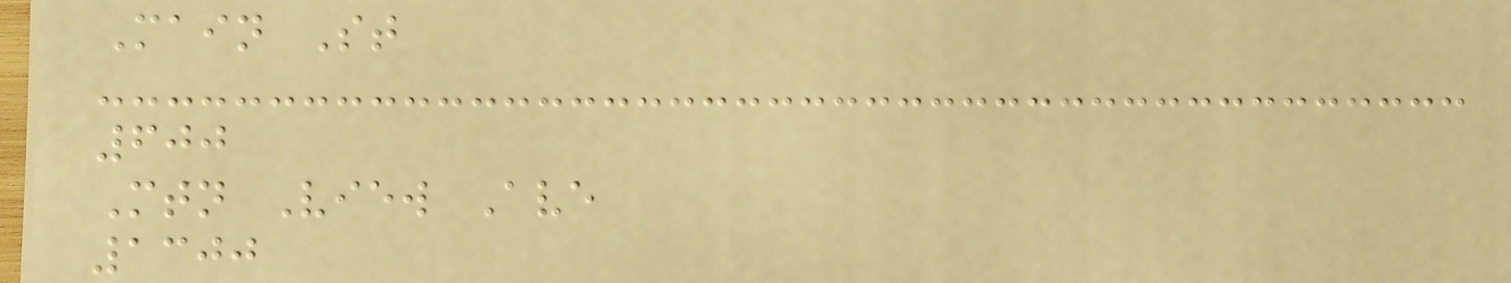Main St
600
Mtn View Ave
1300
